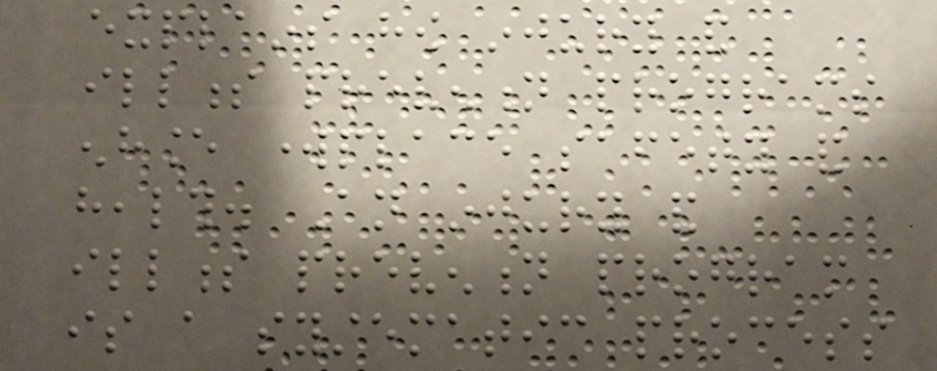explains how injury and
illness prevention programs
enhance workplace safety and
health. An injury and
illness prevention program
is a systematic process
